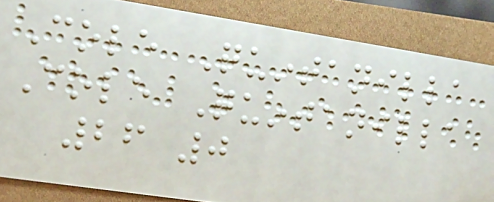Cole Quintanilla
Cole Quintanilla
26 0
